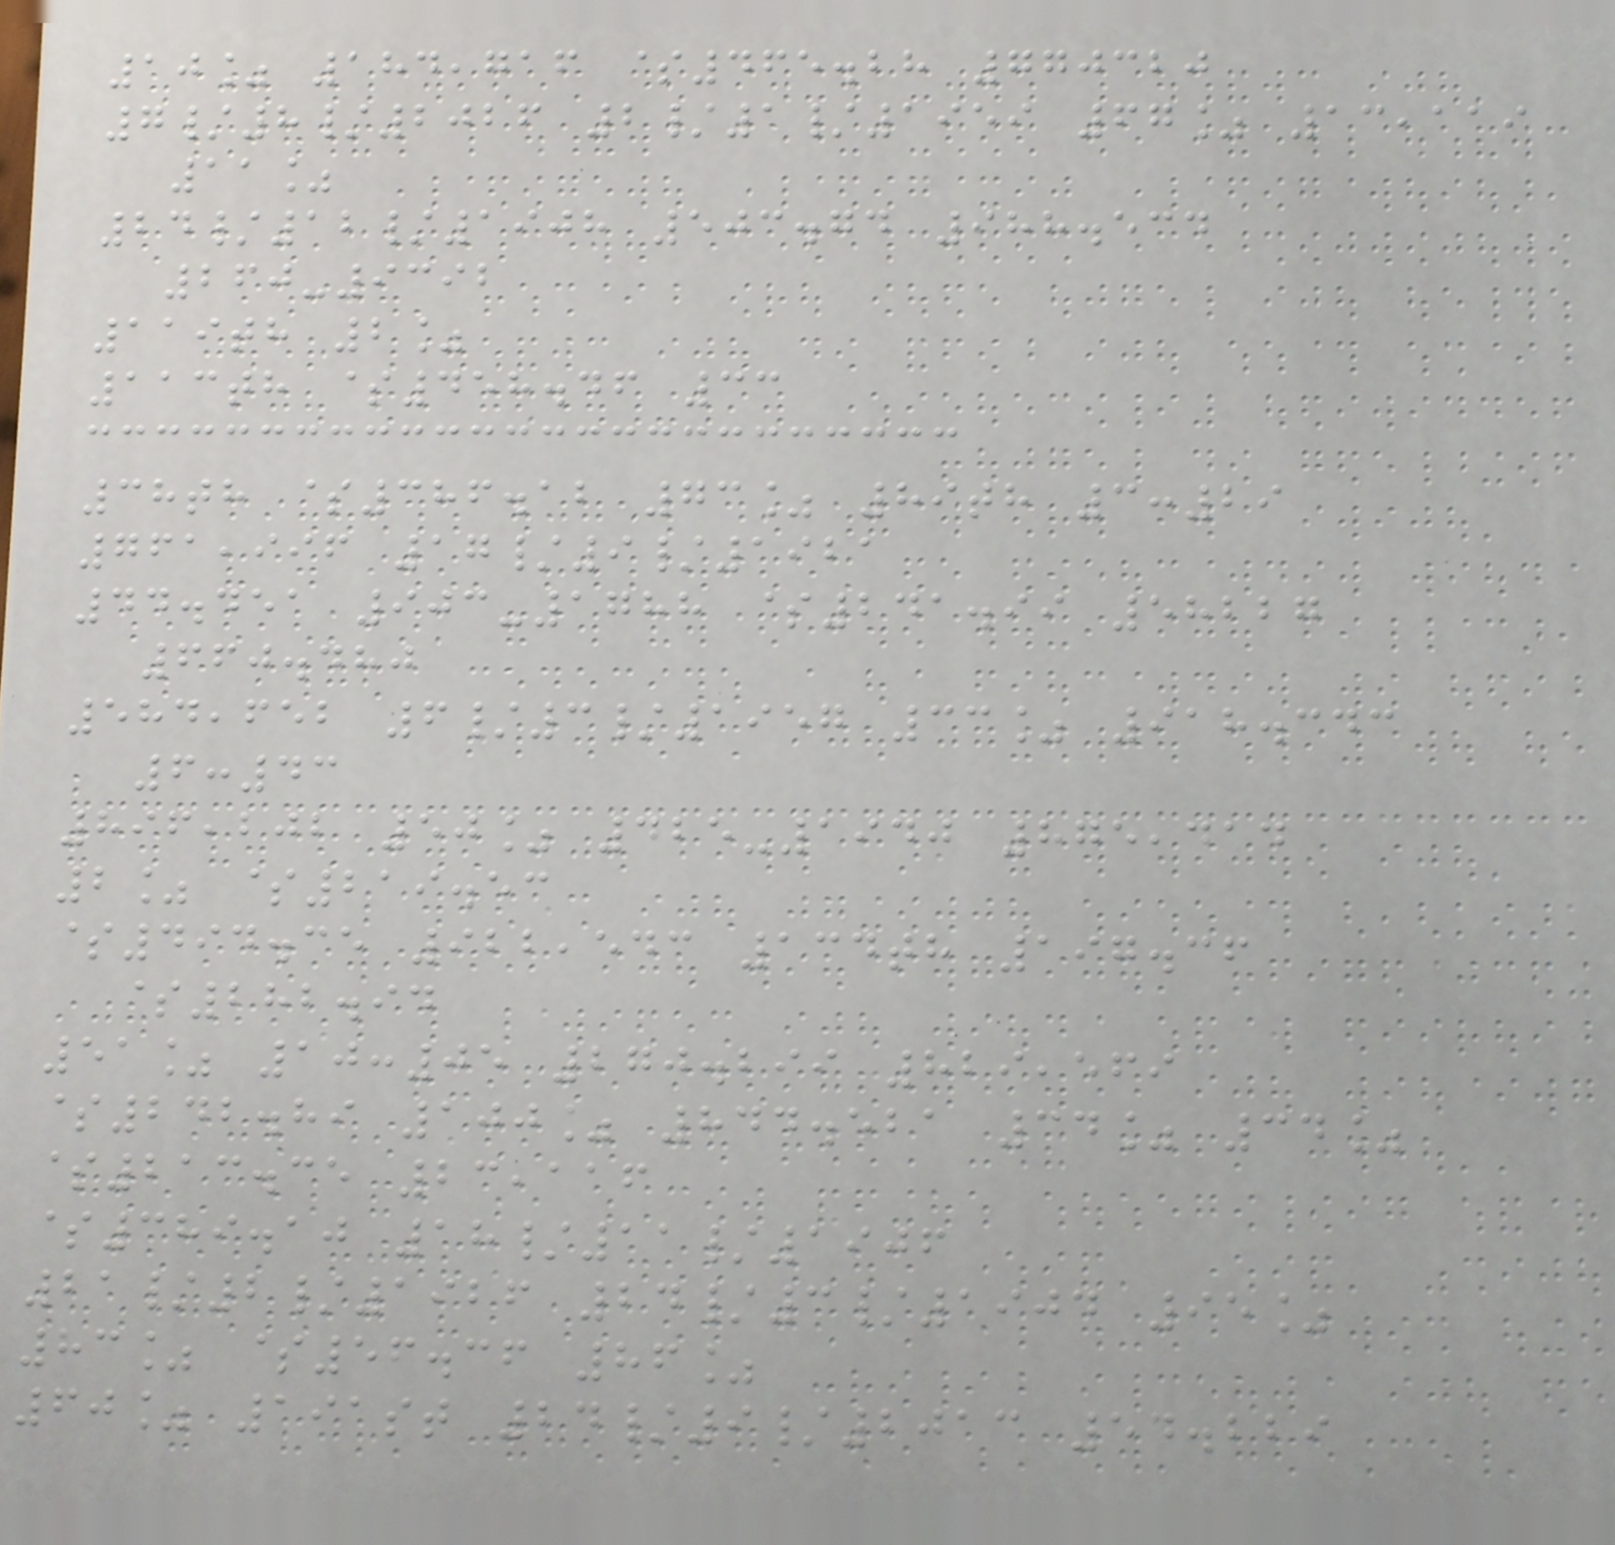10% 184,716 $465.28 770320
7/8/2026 2/1/1959 67% 13,119
11%
24/12/1908 503.74 988.534
260-9392
119th 2%
113th $458.46 33
38th $386.12 73% 89th 3:29
761,996 17/9/1921
44.451 903-1788 $241.99 58227
660.480
584,652 6/3/1957 33% 918.343
6:43
896,202 50% 425-1940 875,414
2% $219.53
$494.35 922,543 134th 197.36
$282.94
51% 10:05 270.299 829,569
$242.89 100% 844.521 34% 34%
$213.35 23,116
$389.10 18/11/1906
21/2/1926 24/3/1904 95%
83% $56.36 86%
60% 191st 24/9/2013 54.229
